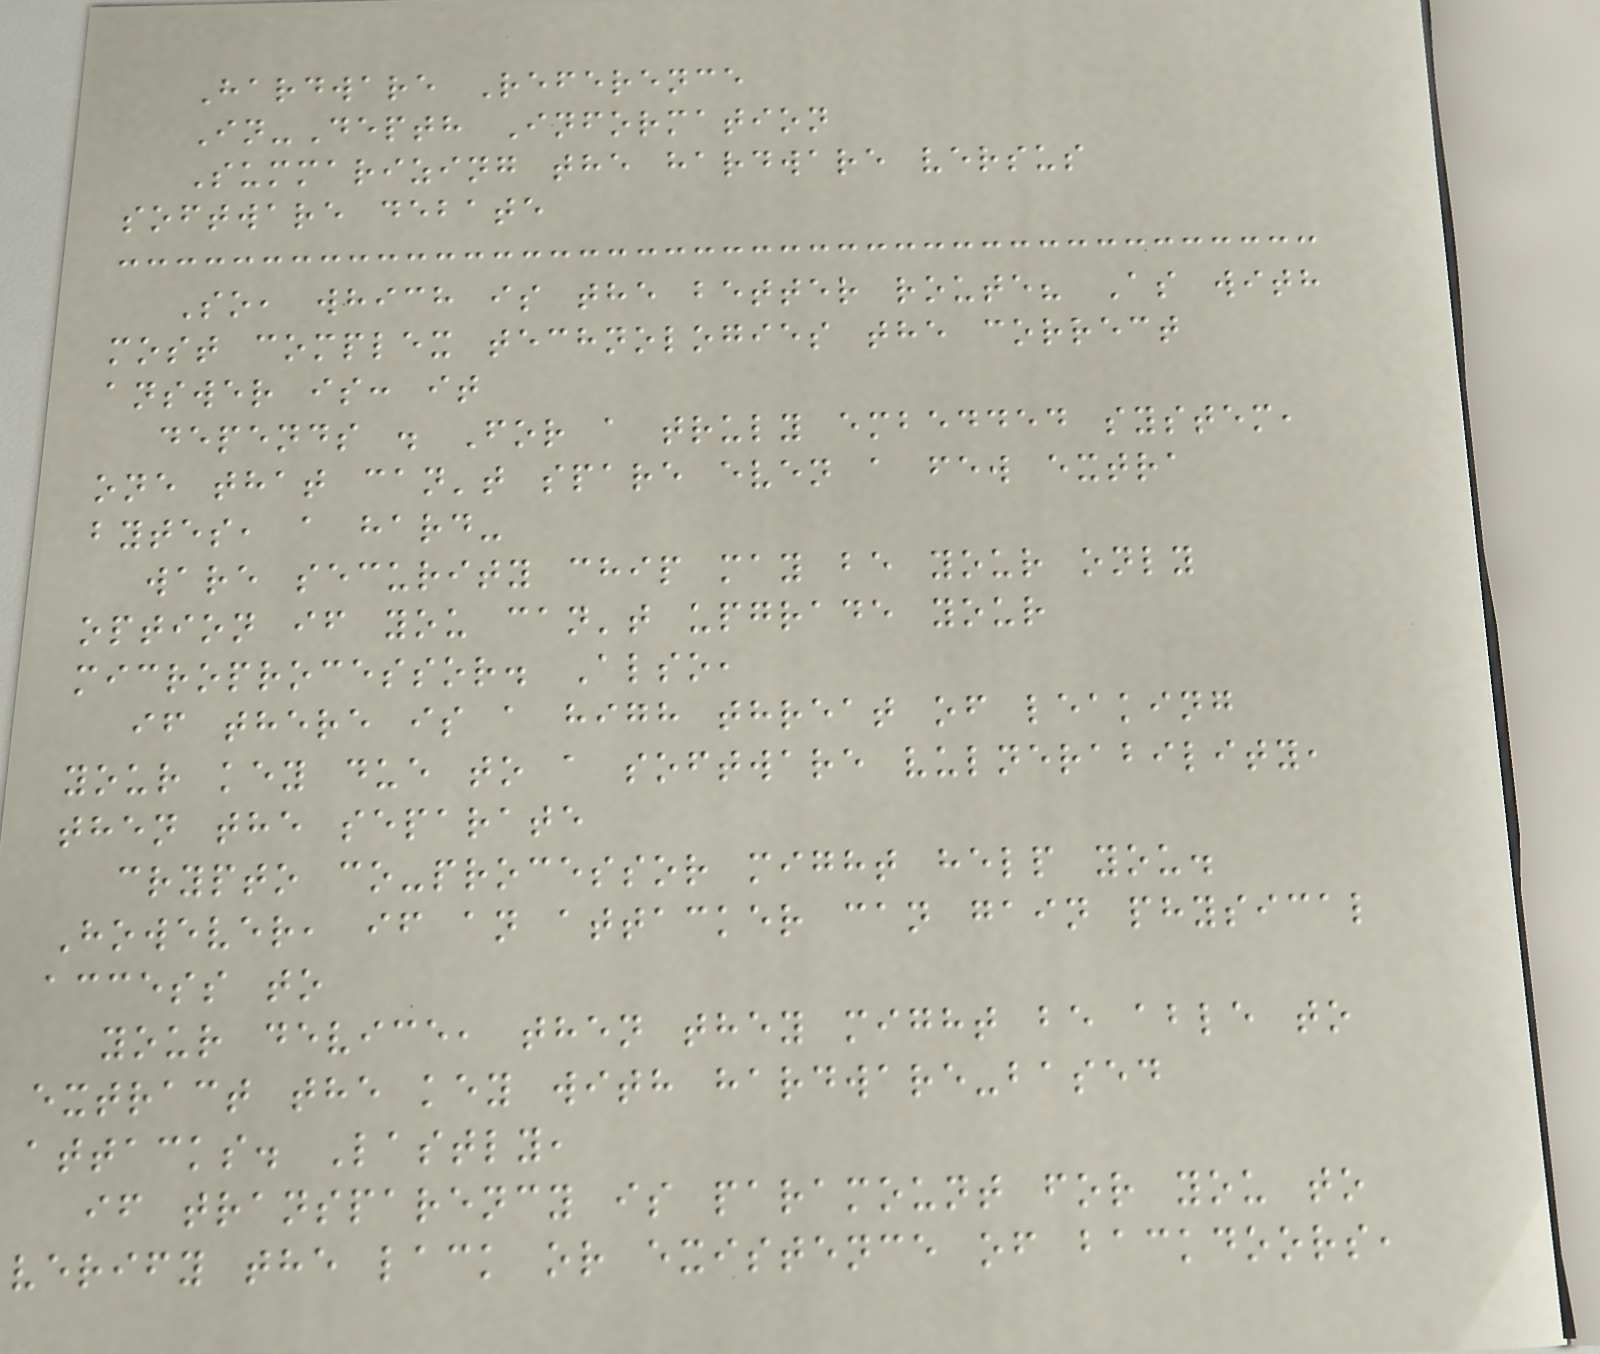Hardware Reference
In-Depth Information
Summarizing the hardware versus
software debate
So, which is the better route? As with
most complex technologies the correct
answer is: it
depends . For a truly embedded system,
one that can't spare even a few extra
bytes, a hard-
ware security chip may be your only
option if you can't upgrade your
microprocessor. Also,
if there is a high threat of leaking
your key due to a software vulnerability,
then the separate
crypto co-processor might help you.
However, if an attacker can gain physical
access to
your device, then they might be able to
extract the key with hardware-based
attacks. Lastly,
if transparency is paramount for you to
verify the lack or existence of backdoors,
